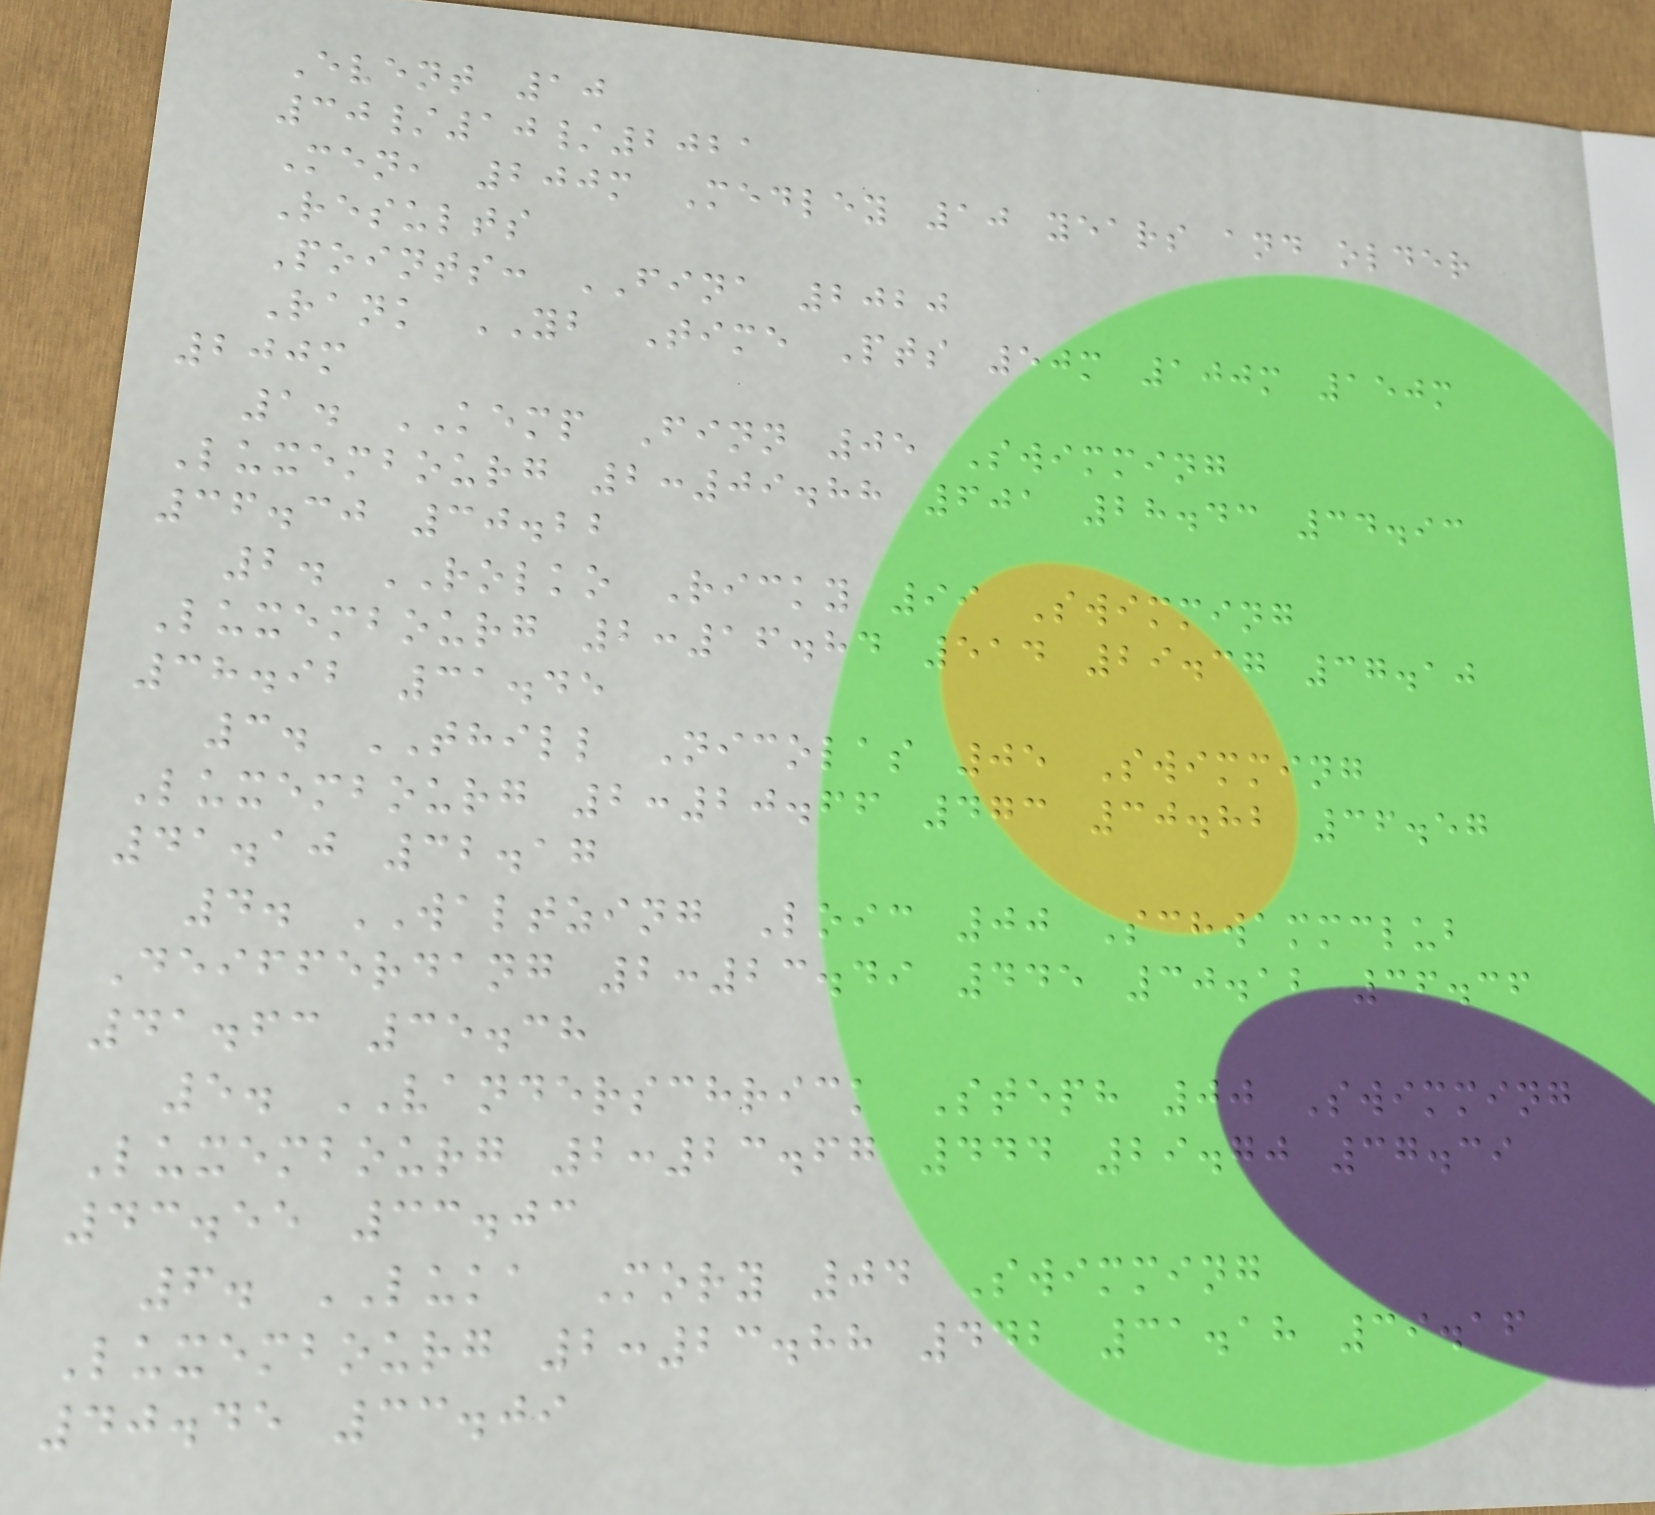Event 10
30/10/2021
Men, 200m Medley 10 years and older
Results
Points: FINA 2020
Rank YB Time Pts 50m 100m 150m
200m
1. KEMP Finn 05 Swimming
Luxembourg 2:09.88 601 28.43 34.93
36.30 30.22
2. ROLKO Ricky 99 Swimming
Luxembourg 2:16.84 514 29.37 37.10
38.92 31.45
3. THILL Nicolas 05 Swimming
Luxembourg 2:20.66 473 30.82 36.57
41.10 32.17
4. WALTZING Loic 00 Schwammclub
Deifferdang 2:23.49 445 30.12 36.36
41.63 35.38
5. VANDERSCHRICK Steph 00 Swimming
Luxembourg 2:23.67 444 29.70 37.39
43.55 33.03
6. LUKA Mory 04 Swimming
Luxembourg 2:23.88 442 31.18 39.16
40.45 33.09
